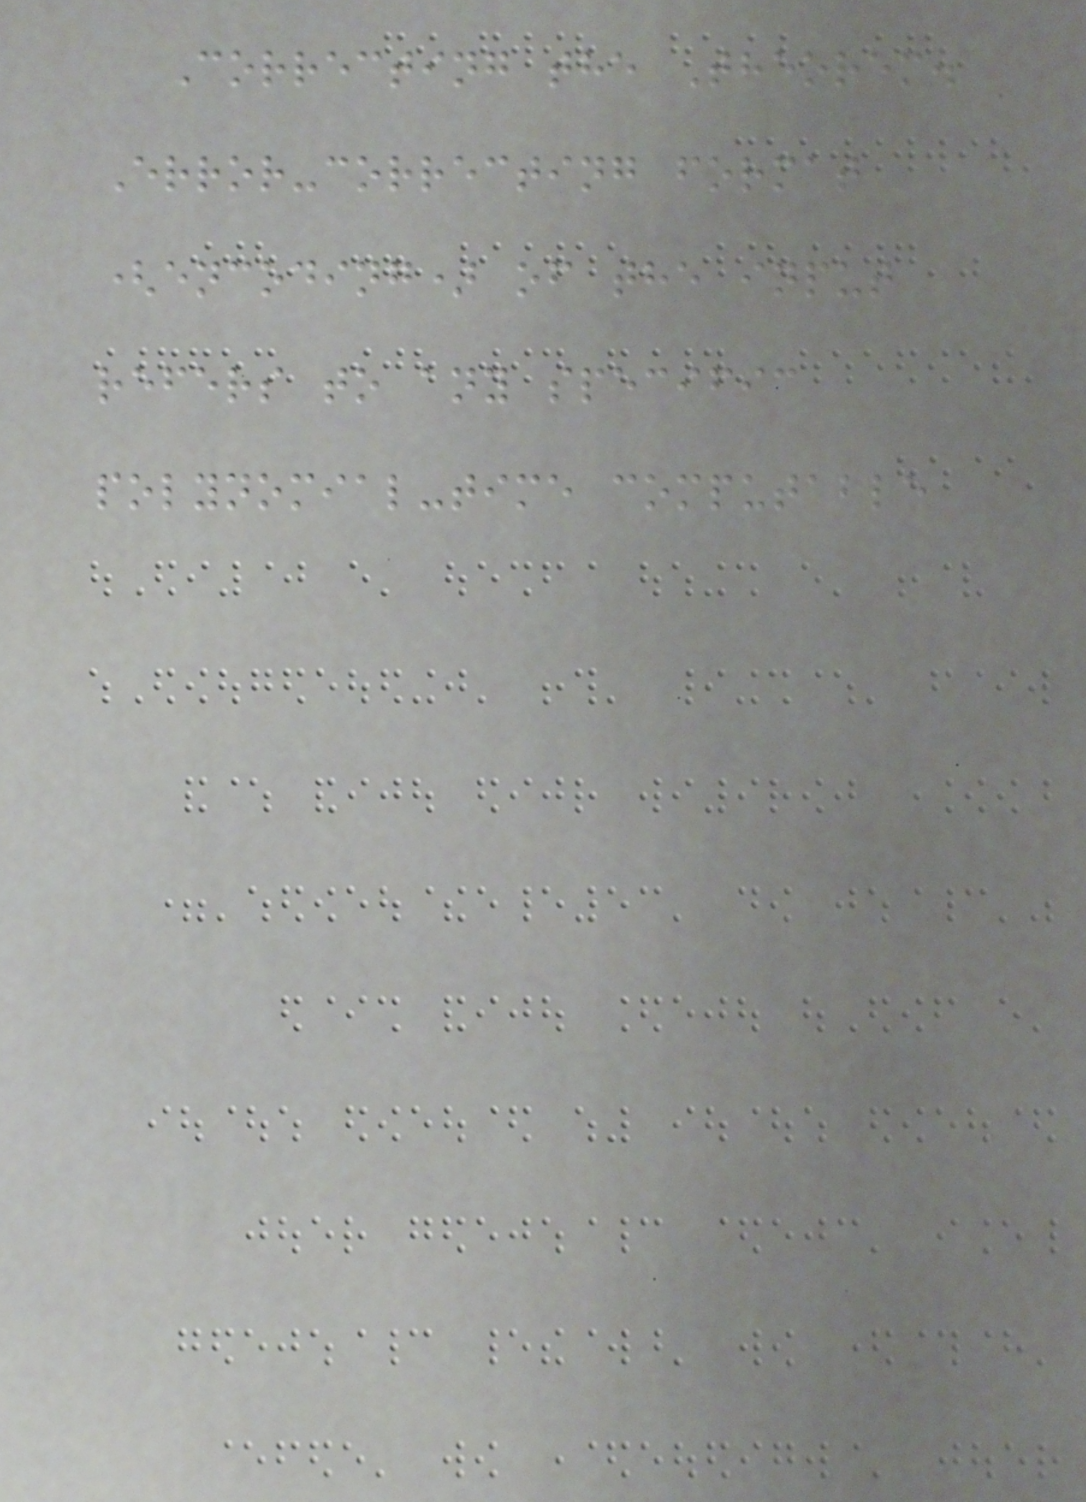Correcting the Theorem.
Error-correcting format
(encoding) of the input
refers to any specific
polynomial-time computable
